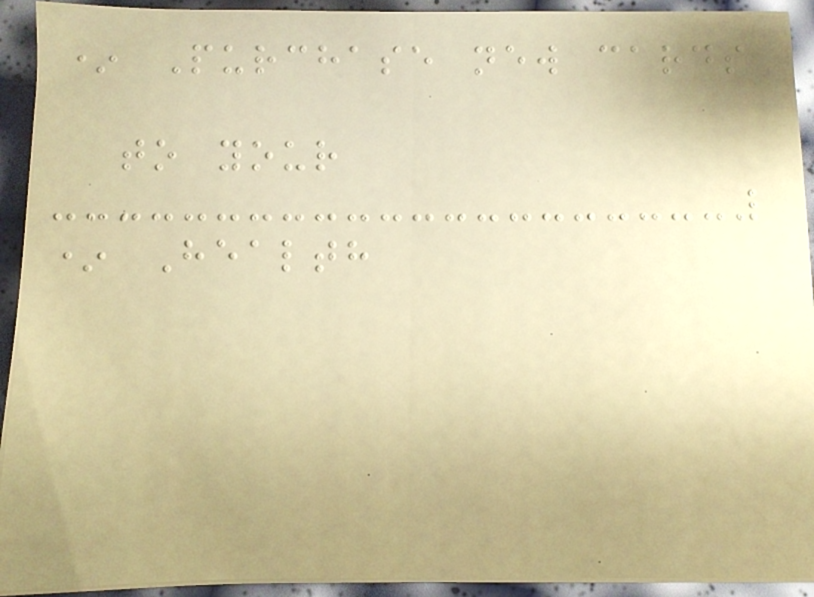* Purchase new cards
to your
* Health
